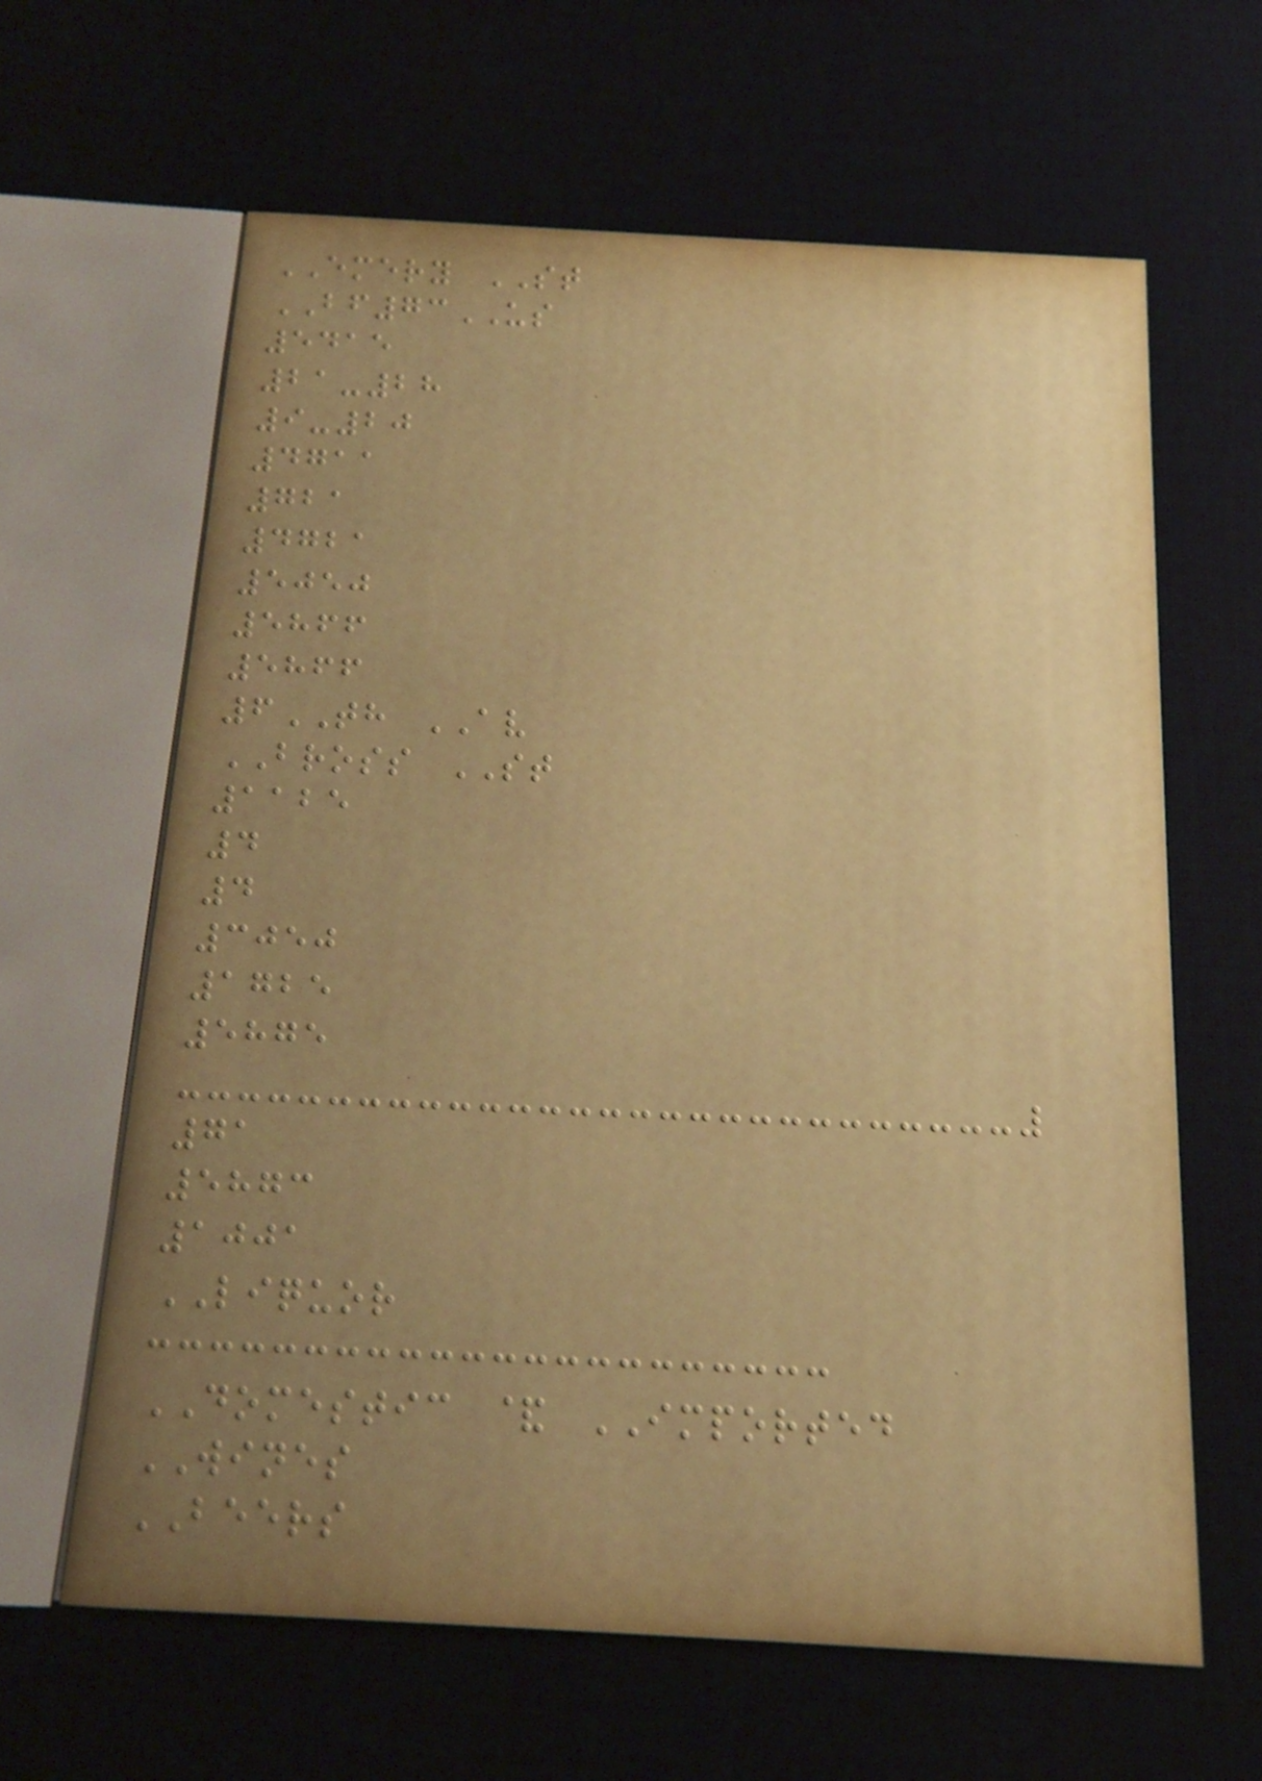EMERY ST
BF73US
5415
21-28
9-20
4711
721
4721
5050
5866
5866
6TH AV
BROSS ST
1125
4
4
3050
1725
5875
71
5873
1001
LIQUOR
DOMESTIC & IMPORTED
WINES
BEERS
